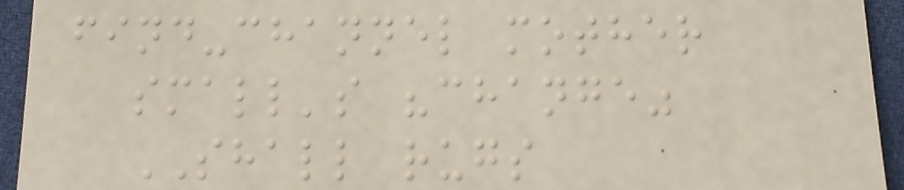find-channel mother
small's "change"
SHALL rugs
